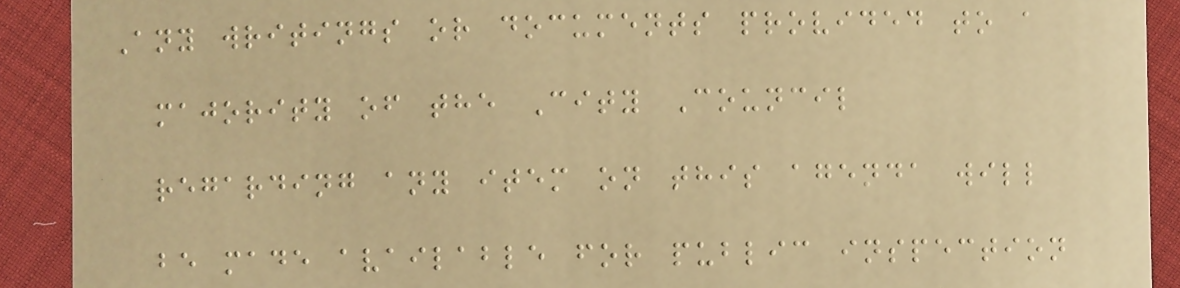Any writings or documents provided to a
majority of the City Council
regarding any item on this agenda will
be made available for public inspection
